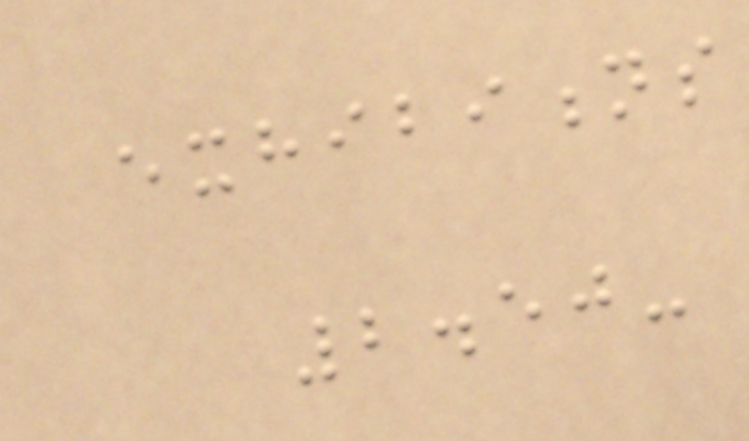exhibitions
2.50-
